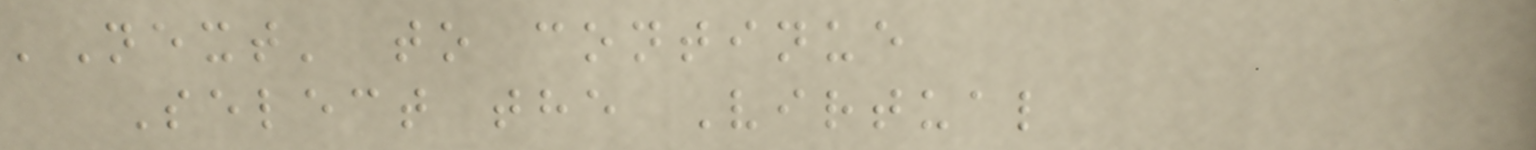'Next' to continue
Select the Virtual
